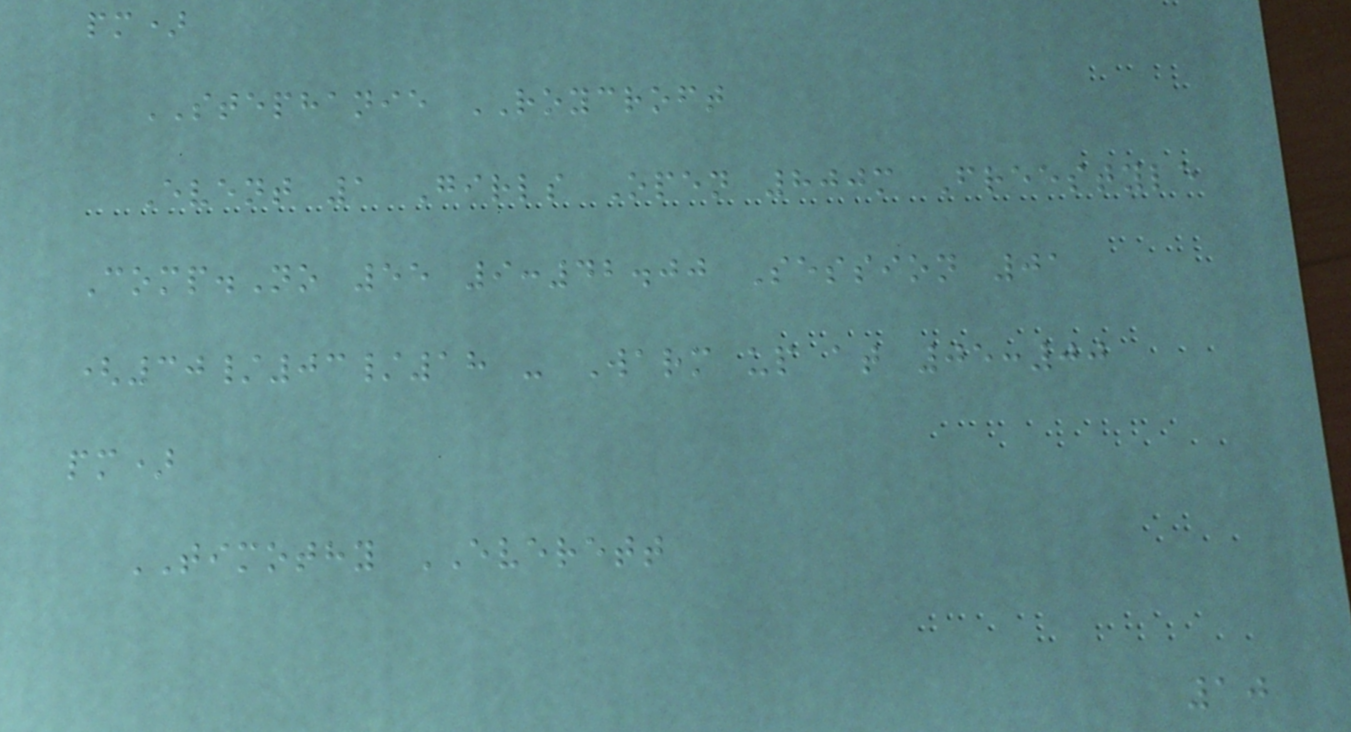pm)
STEPHANIE ROYCROFT
Event 1 Girls Open 800m Freestyle
Comp.No 55 9:42.00 Session 01
(30/03/18 - Warm up at 05:00
pm)
TIMOTHY EVERETT
10
